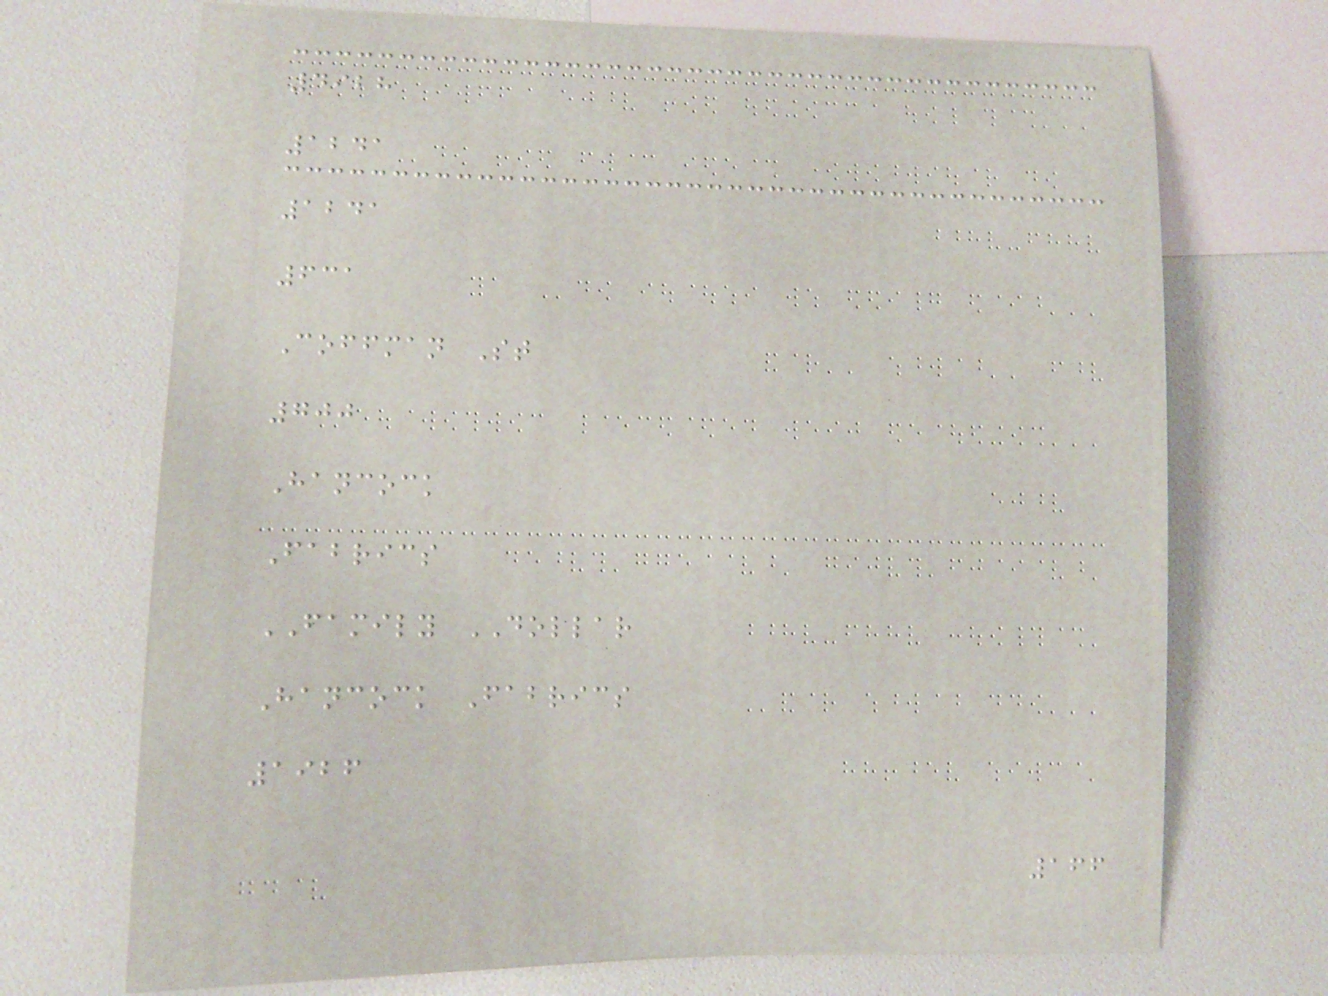4928
1241
1241
631
Coffman St
700
Hancock
Fabrics
FAMILY DOLLAR
Hancock Fabrics
1926
166
